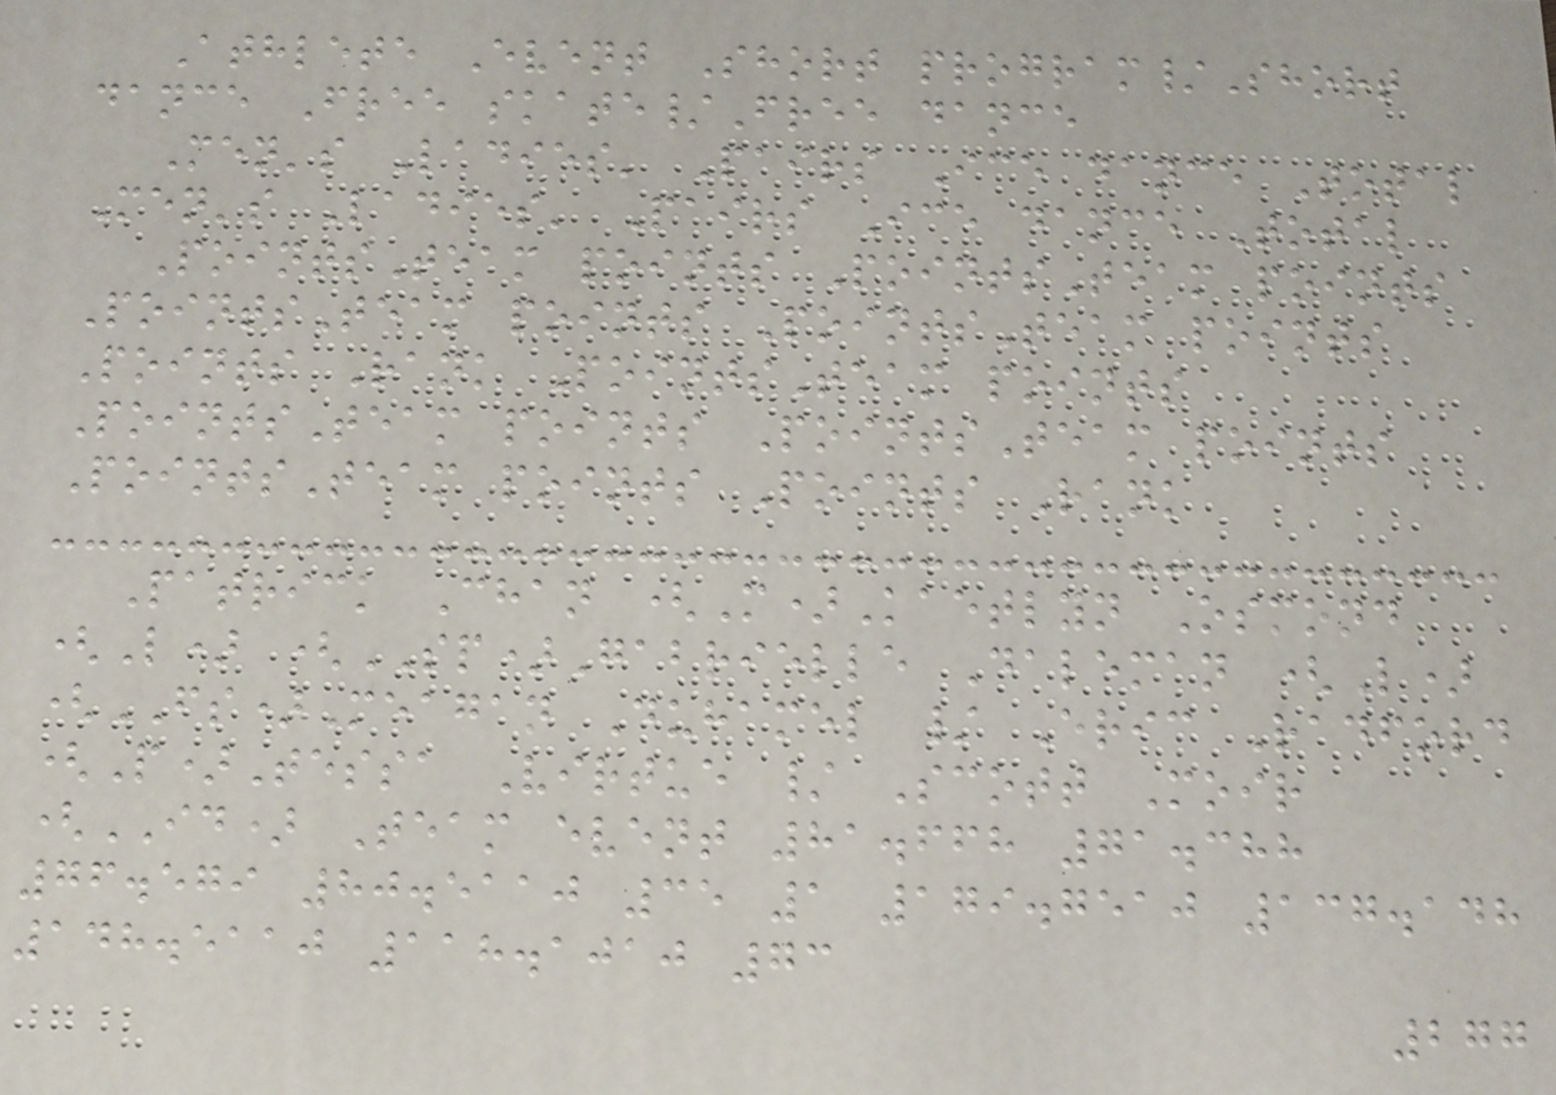Athlete Event Short program/Short
dance Free skate/Free dance
Men's Ladies' Pairs Ice dance Total
Men's Ladies' Pairs Ice dance Total
PointsTeam points PointsTeam points
PointsTeam points PointsTeam points
Points Rank PointsTeam points
PointsTeam points PointsTeam points
PointsTeam points Points Rank
Patrick Chan (M)Kaetlyn Osmond
(L) (SP)Gabrielle Daleman (L)
(FS)Meagan Duhamel / Eric Radford
(P)Tessa Virtue / Scott Moir
(ID) Team event 81.668 71.388
76.579 80.5110 35 1 179.7510 137.148
148.5110 118.1010 73
277
